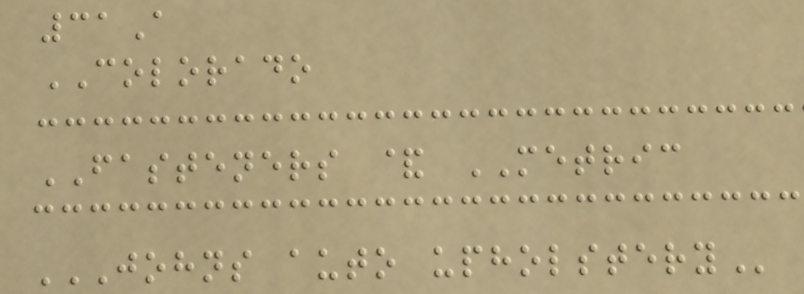31A
COLORADO
FASTENERS & METRIC
JOHNS AUTO UPHOLSTERY
